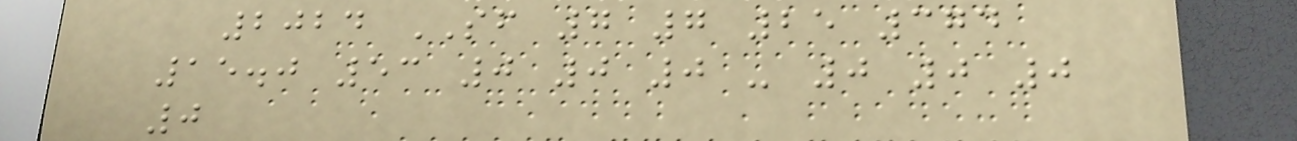2024 SF 7 7 25 374
15.0 53 0 0 0 - 0 0 0
0
